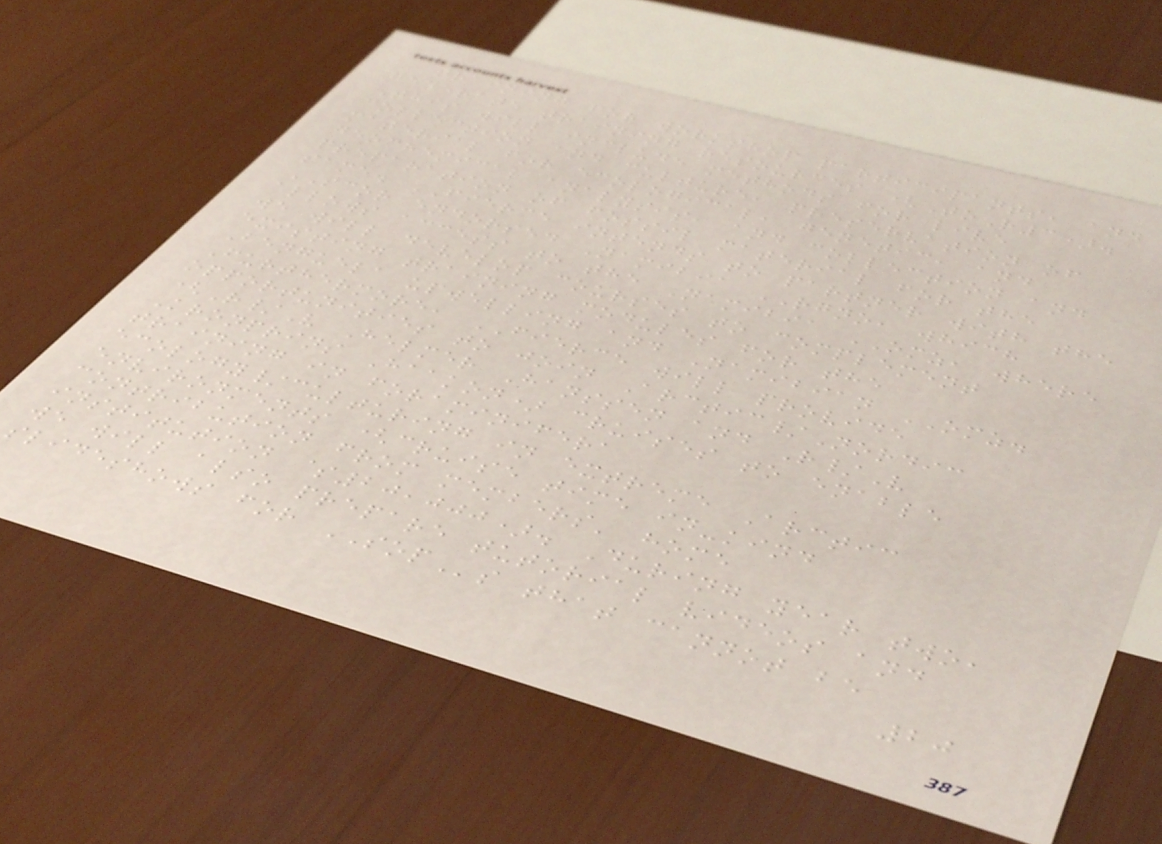training for workshop participants, and
generate training resources (ToR3).
This will include methods for live
collection and culture, preservation of
material for ecological, genetic, and
geochemical analysis, and collection and
preparation of fossil material for the
same. FIERCE intends to partner with the
SCOR endorsed Namibia RGNO, which
allows access to the Namibia OMZ, where
we will develop courses to complement
existing training modules for the
Benguela upwelling and Namibian OMZ.
Furthermore, FIERCE will provide
opportunities to join Arctic/Nordic
(R/V Helmer Hanssen and R/V
Kronprins Haakon) cruises to enable
training in foraminifera
ecology/culturing in extreme Arctic
environments (cruise time in-kind
contribution from members' home
institution $20,000). During year two,
we will also prepare tutorial videos and
slideshows for SOPs that cannot be
20
